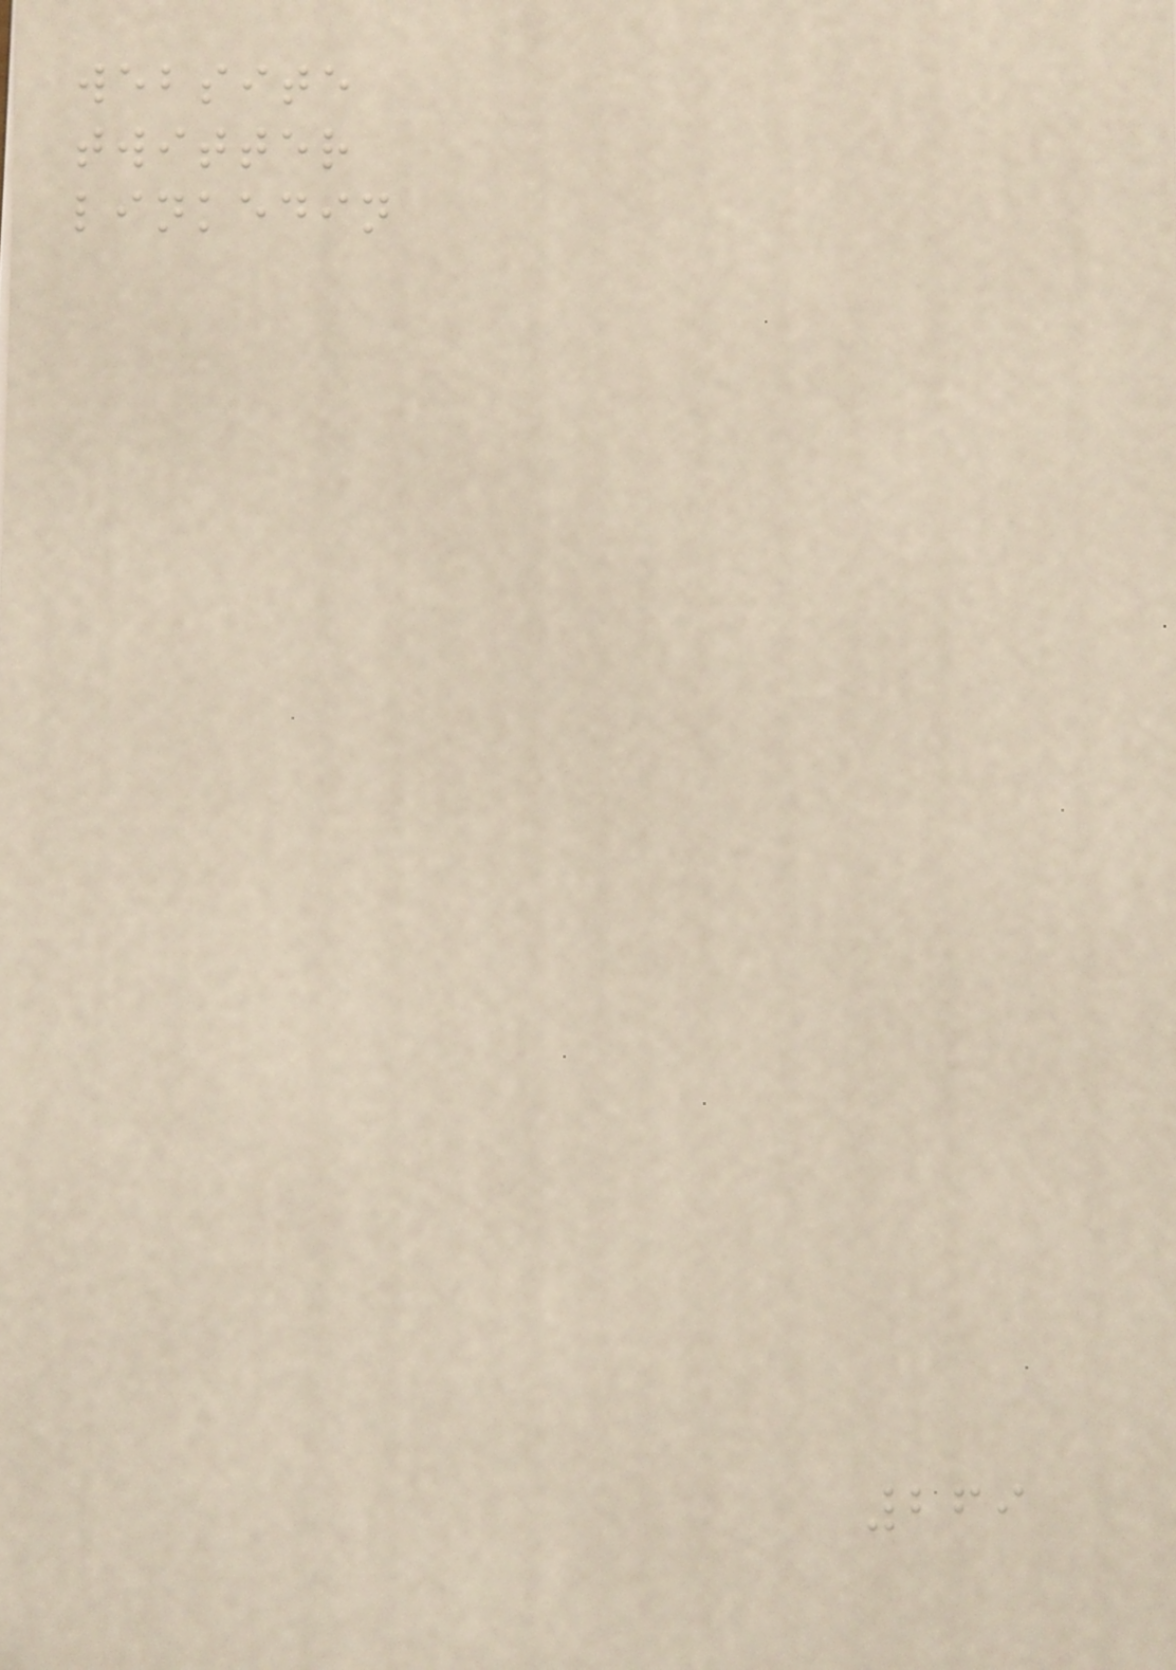website
twitter
linkedin
269
